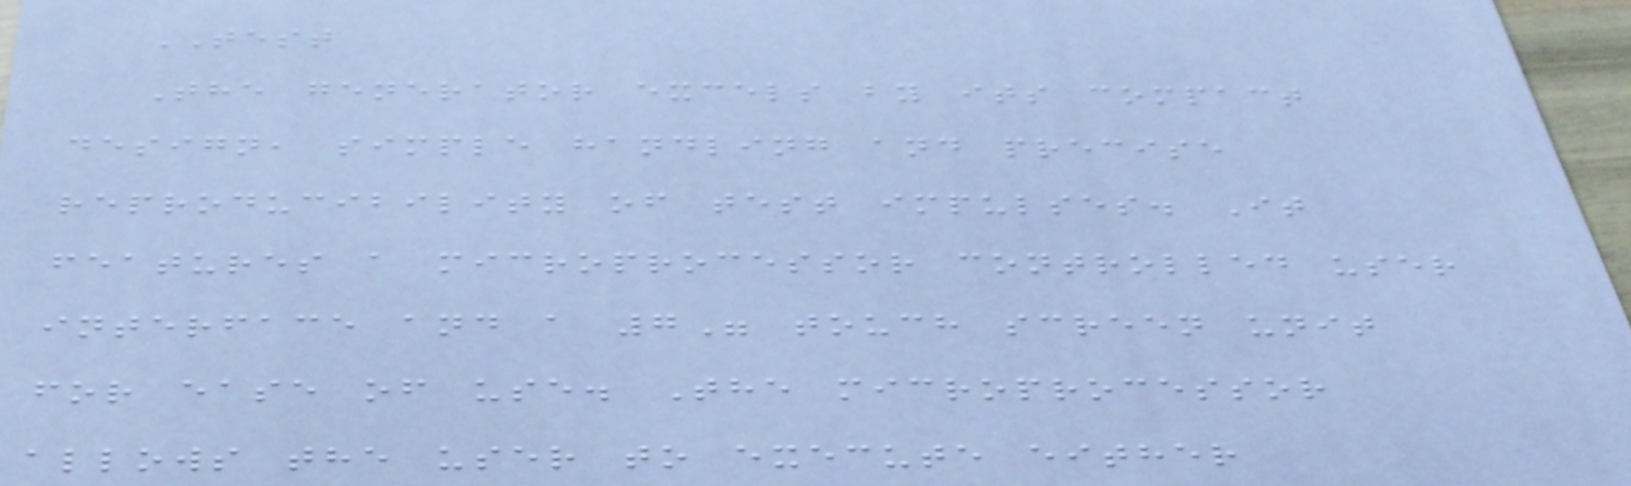TEST
The generator excels by its compact
design, simple handling and precise
reproducibility of test impulses. It
features a microprocessor controlled user
interface and a 7" touch screen unit
for ease of use. The microprocessor
allows the user to execute either
